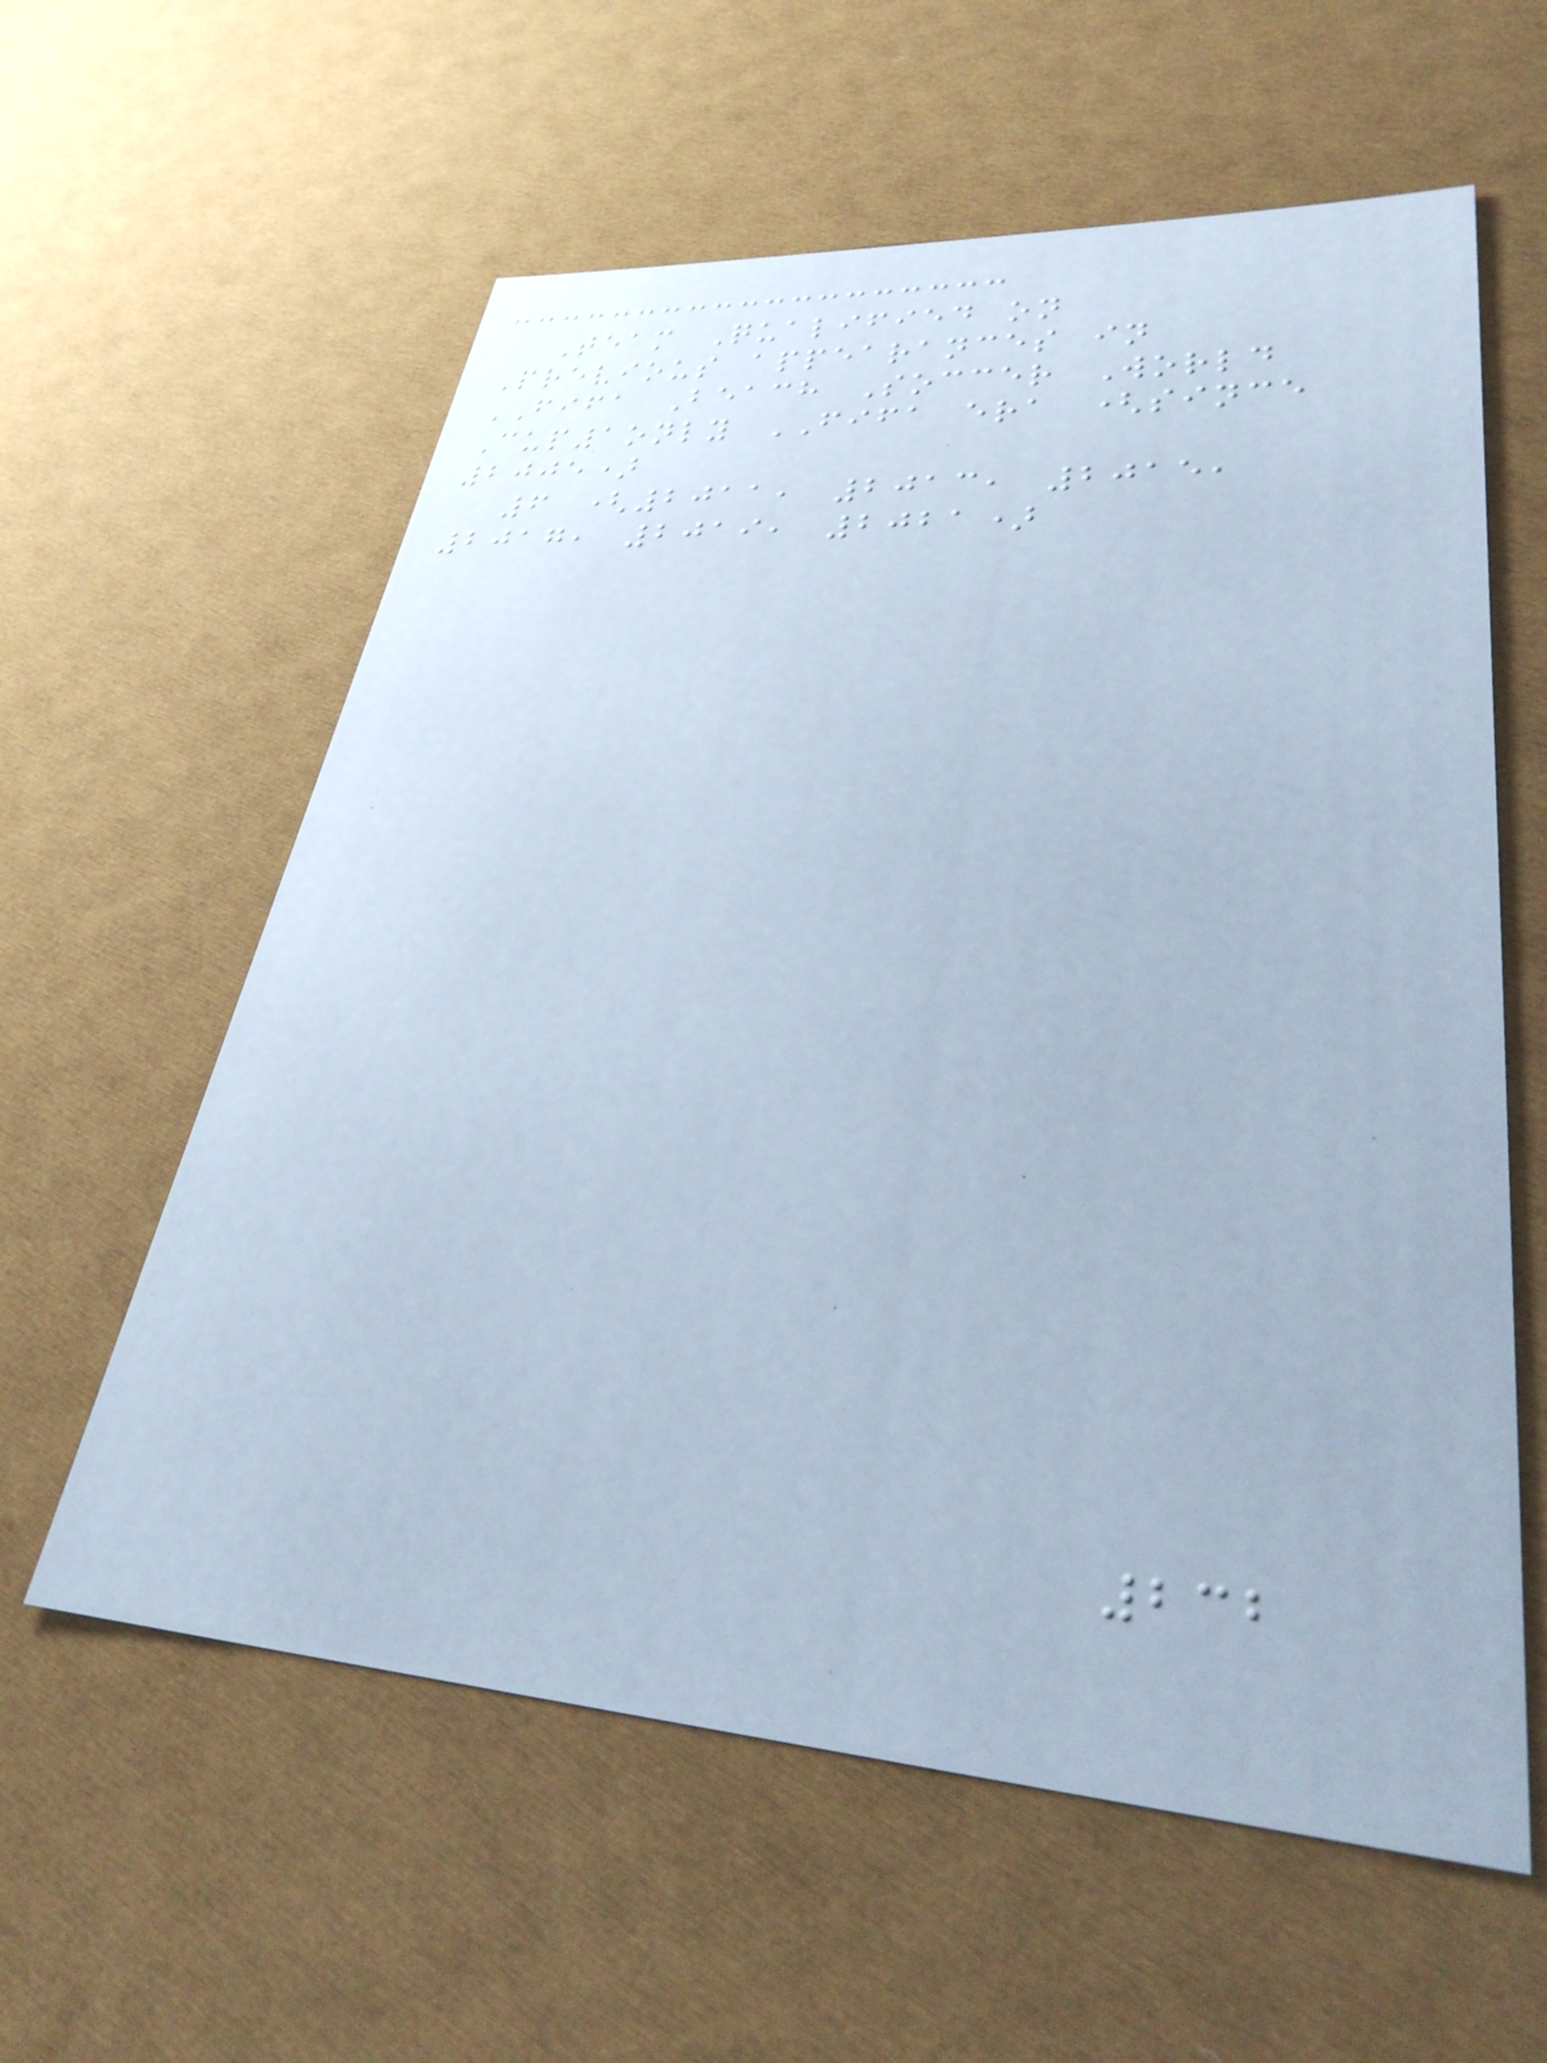Team Qualified on
Previous appearances in
FIFA Beach Soccer World
Cup1only FIFA era (since
2005)
6 (2011, 2013, 2015,
2017, 2019, 2021)
232
